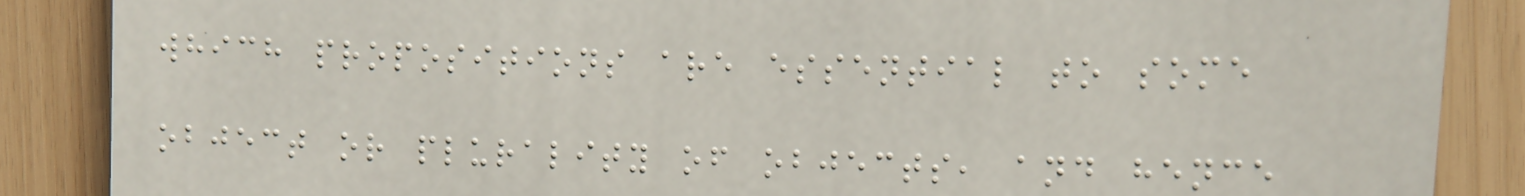which propositions are essential to some
object or plurality of objects, and hence
